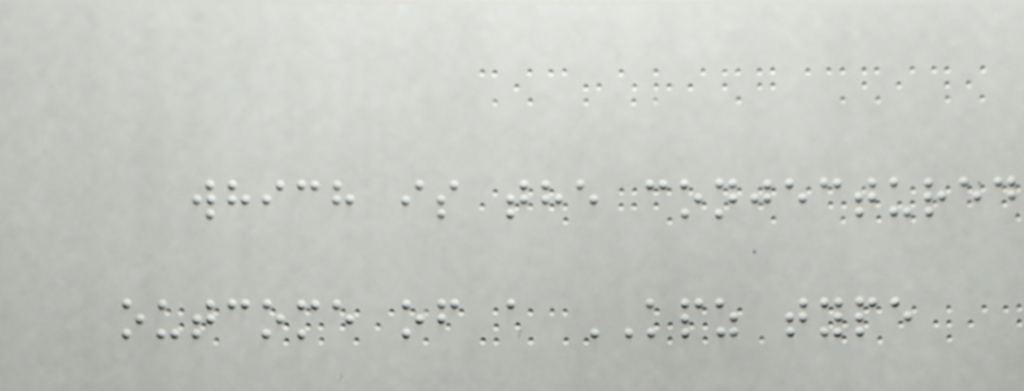which is the conjectured
outcome of a KPZ type
